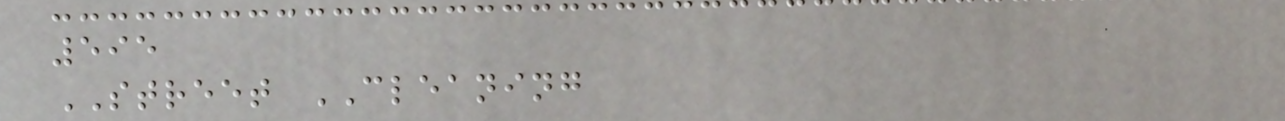595
STREET CLEANING
